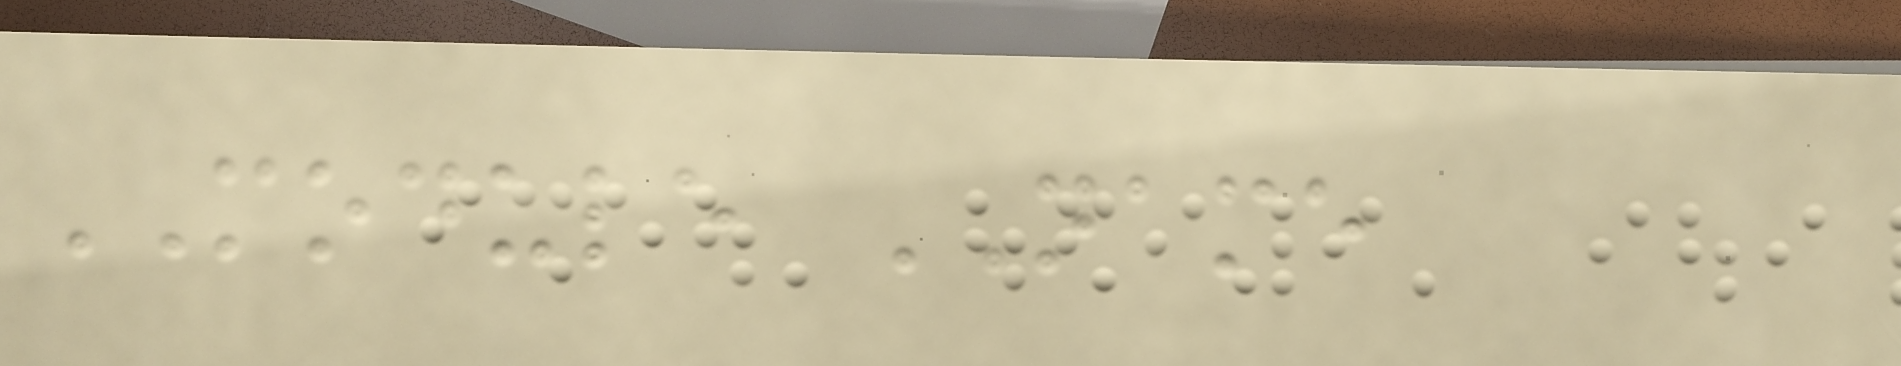MODULE NAME
